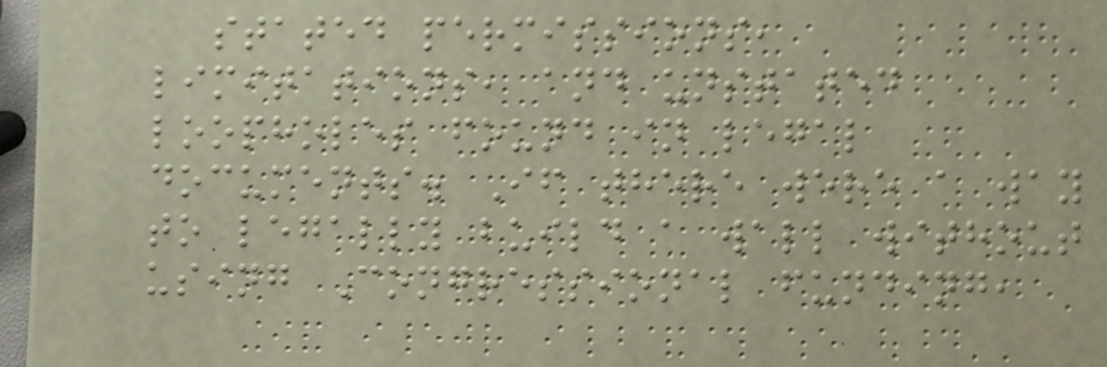stated permissions,
limitations, and unstated
loopholes found in legal
documents. If there were a way
to legally build a wall without
using Congressional funding,
